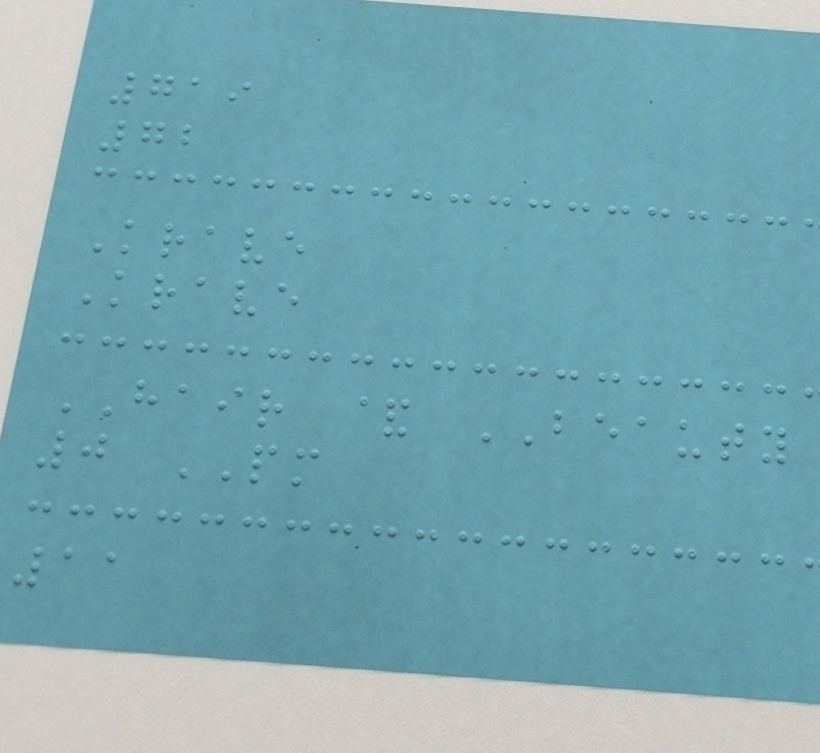719
72
Krave
Krave
HAIR & BEAUTY
0 PM
11
